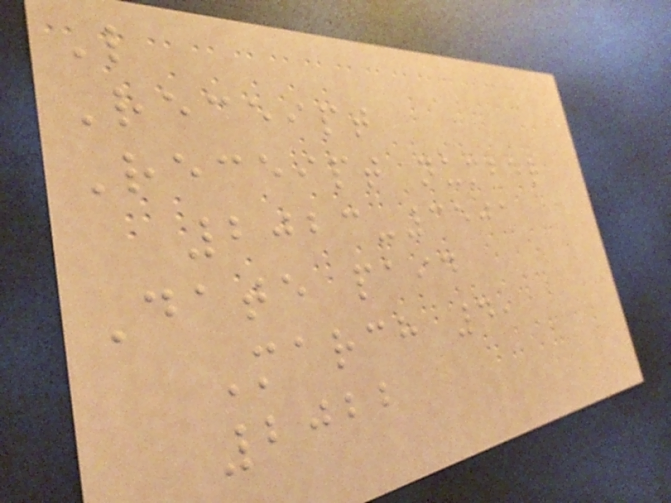L
Receipt
Receipt number
2023-3501
Date paid
March 4,
2022
